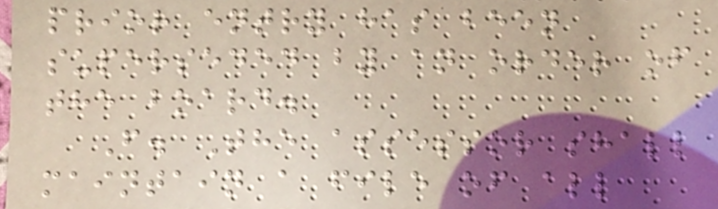prior entry has been
superseded by an order of
the board.
F. The assessor shall
maintain a file of all
